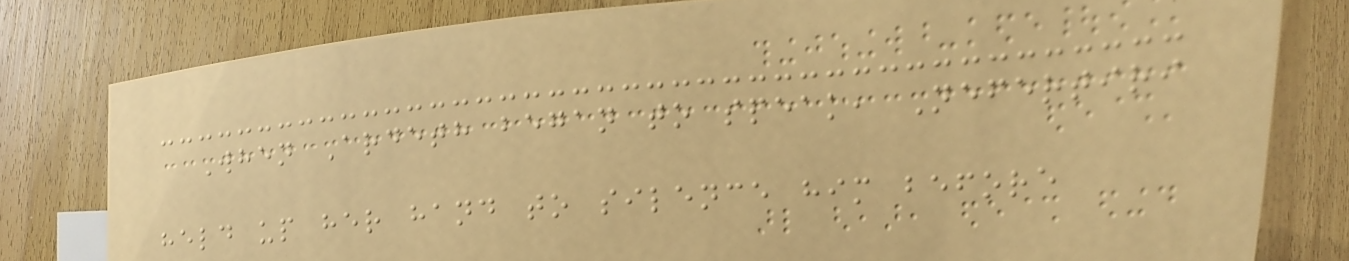When Ardeth began to speak, Nefertiri
held up her hand to silence him before
